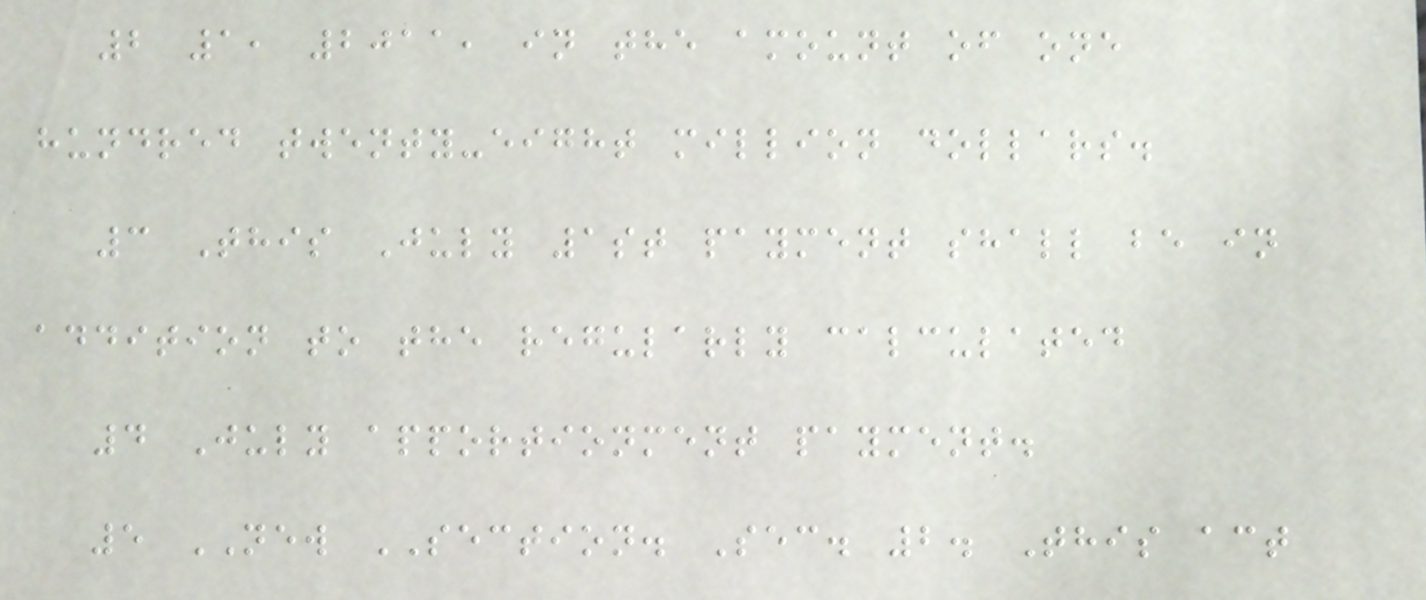2 1, 2011, in the amount of one
hundred twenty-eight million dollars.
3 This July 1st payment shall be in
addition to the regularly calculated
4 July apportionment payment.
5 NEW SECTION. Sec. 2. This act
